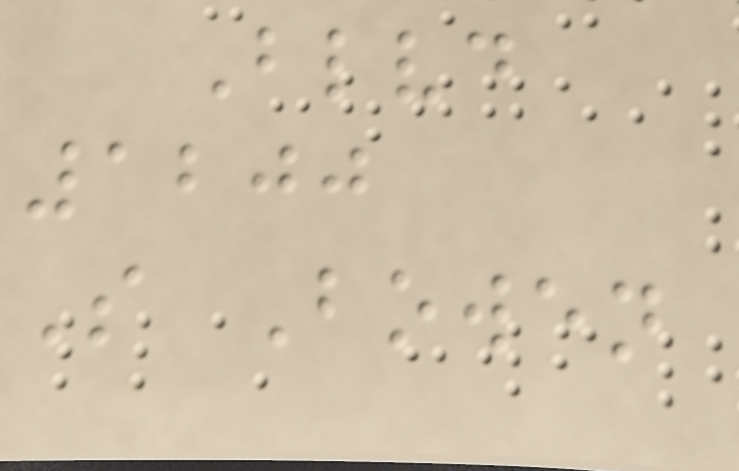Blvd
1200
S Bowen
